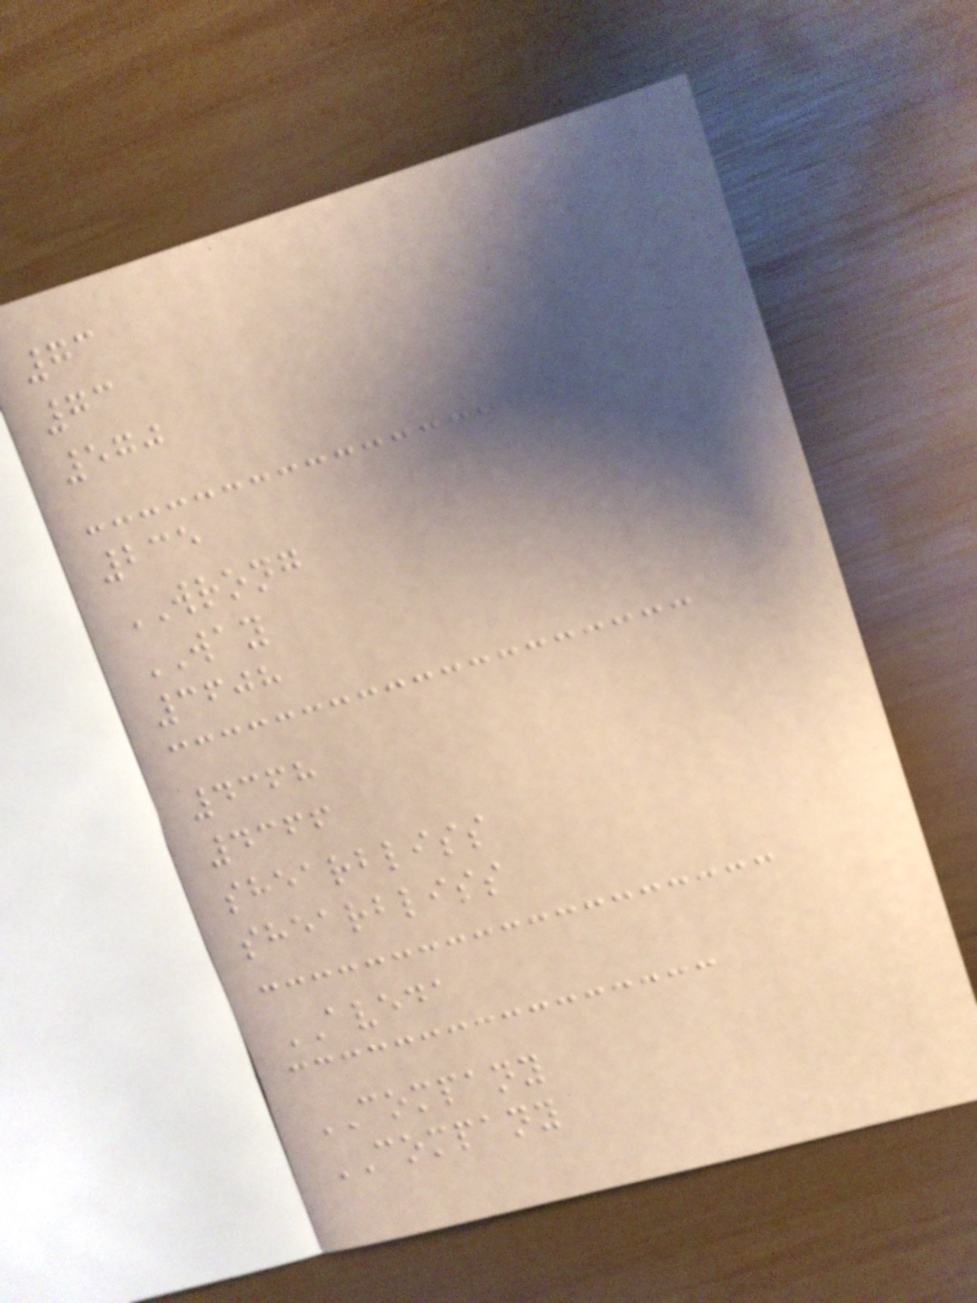73
73
570
235
WRONG
WAY
3608
4368
4366
shearbliss
shearbliss
AVEDA
COMPANY
COMPANY
